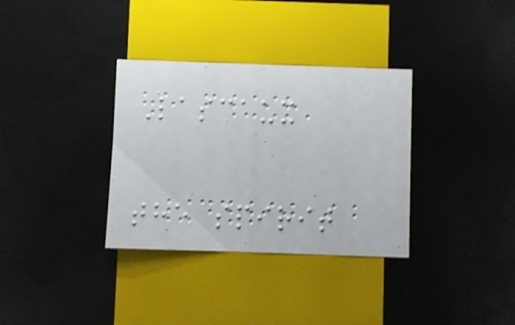Lascaux
the spirit
